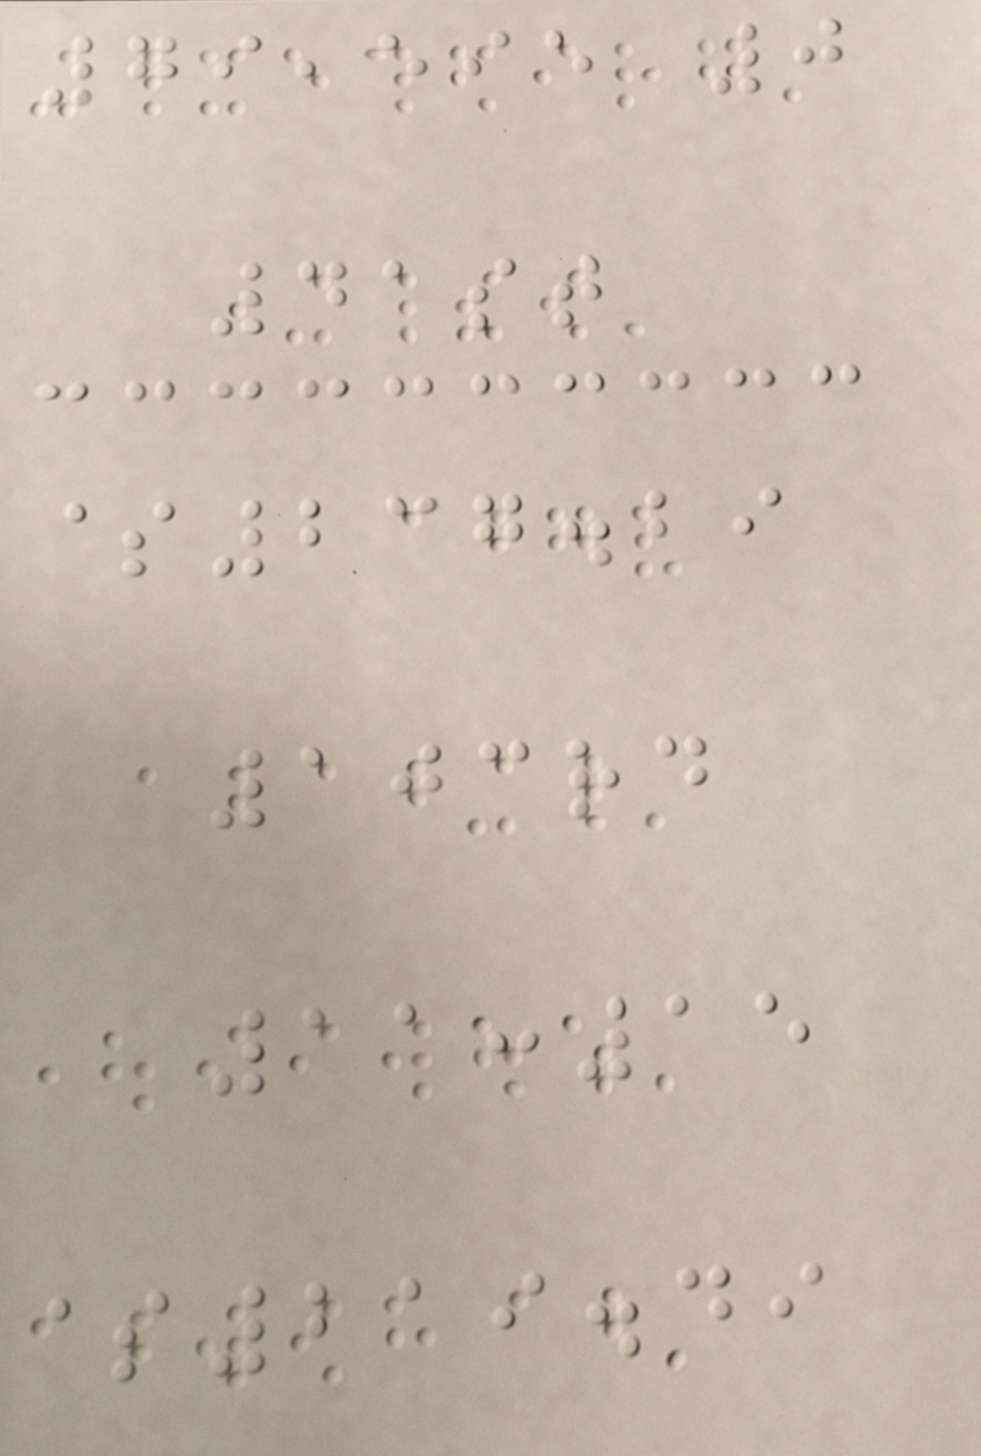79,595 0
41st
$237.29
103rd
11:15
$219.49
